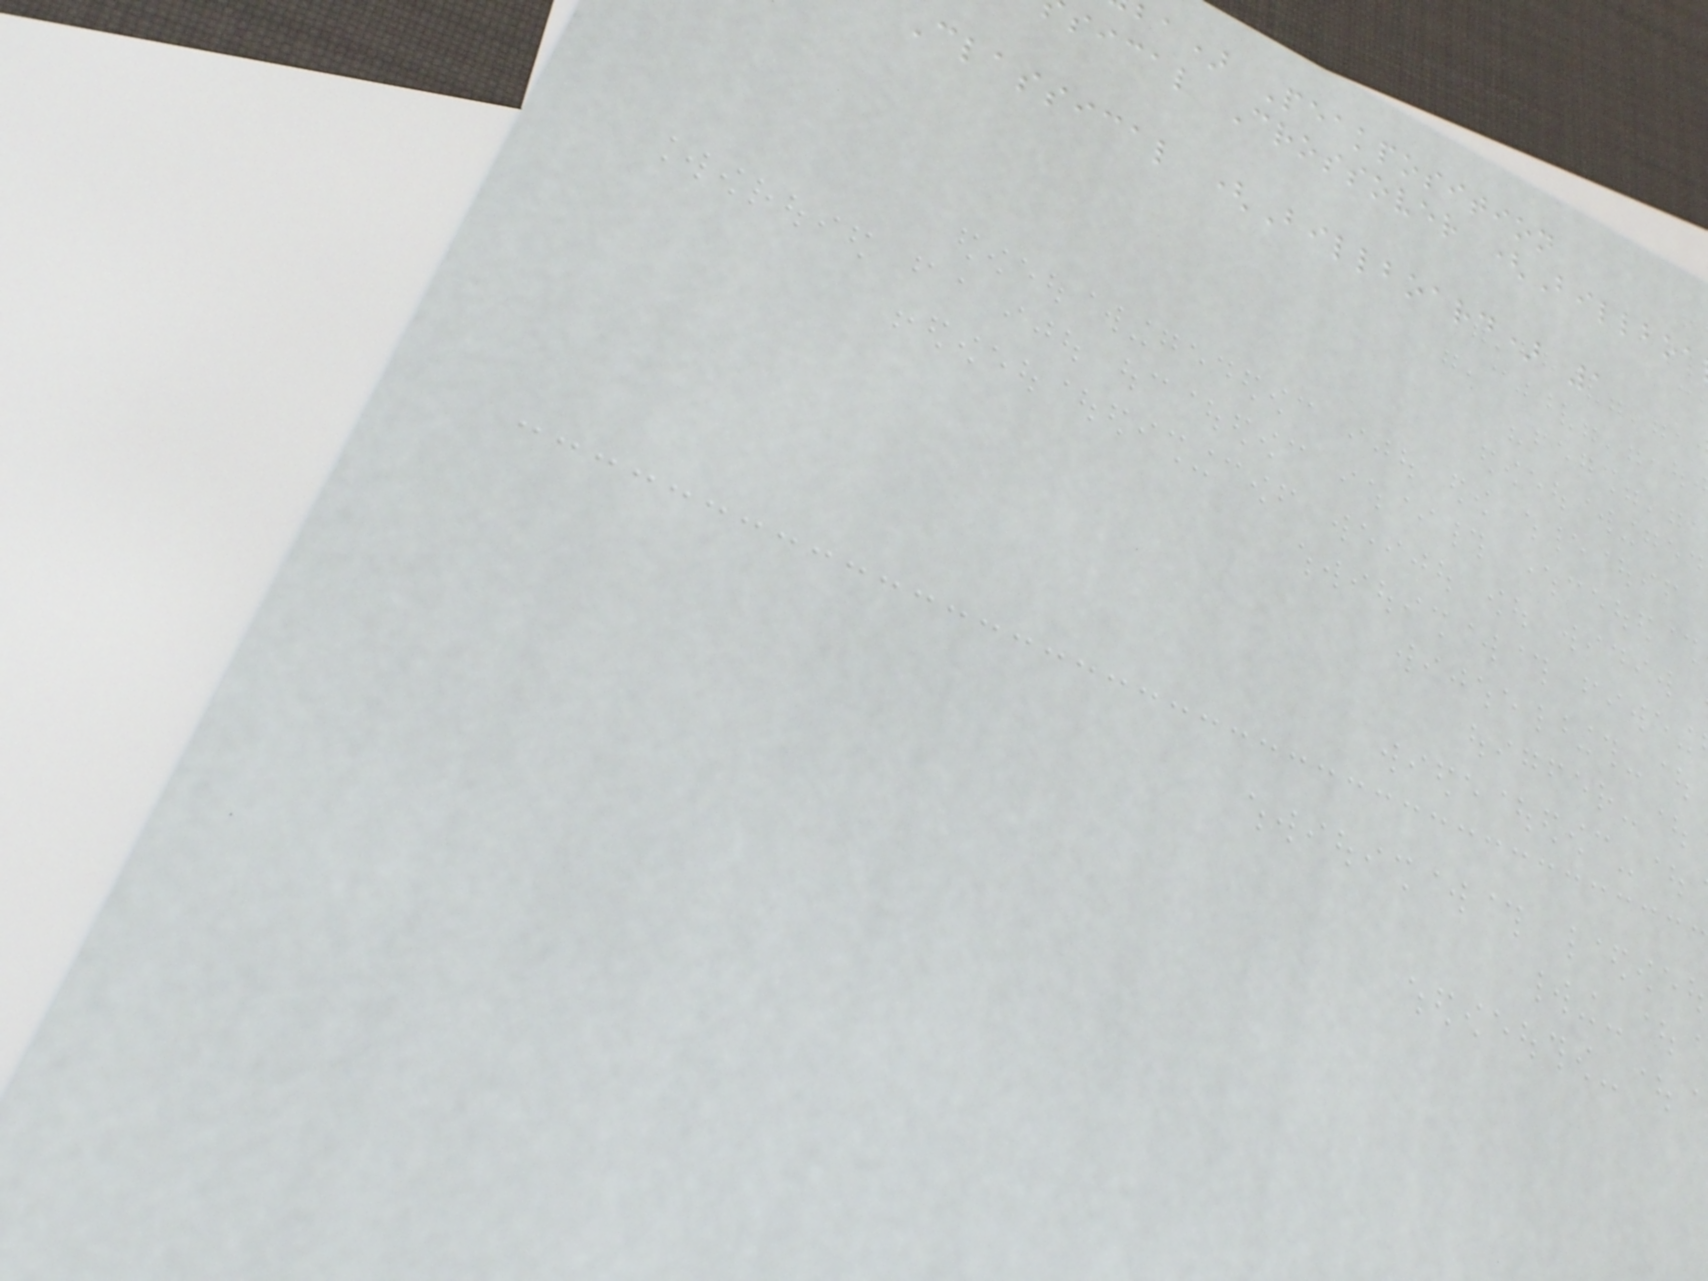ba) Peakposition
sical Crossover (Billboa
Classical (Billboard) 1
